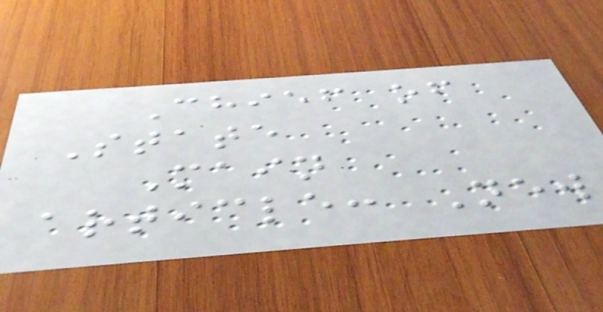Chief of
State
Main
article: New
